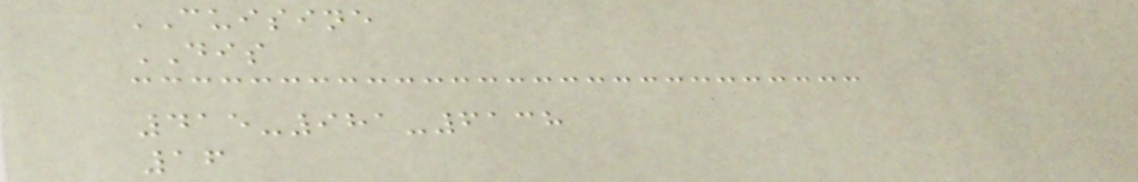CUISINE
DIS
415-981-6138
16
